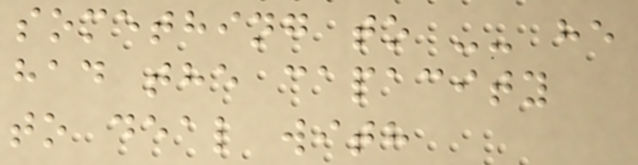something to -- he
had the capacity
to deal with
